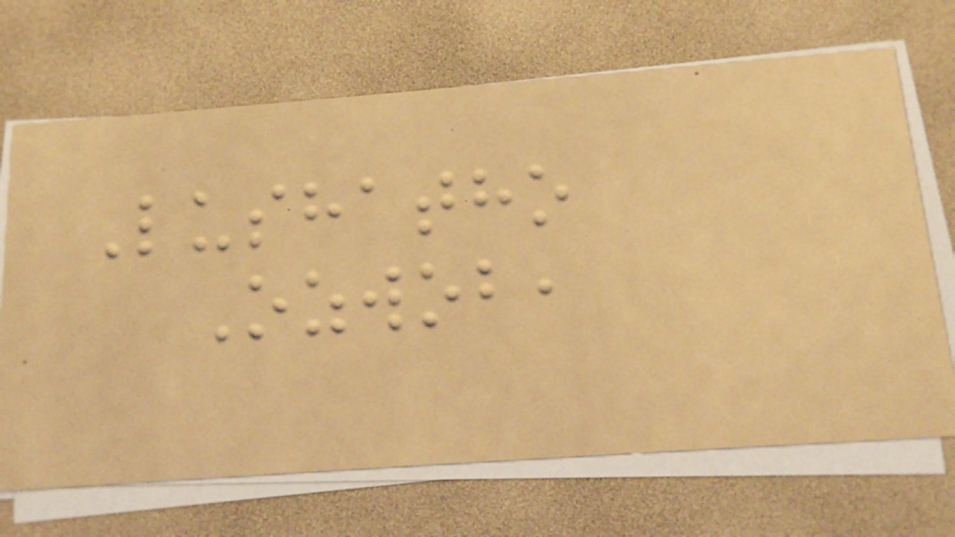Lushatho
Ozwob,
